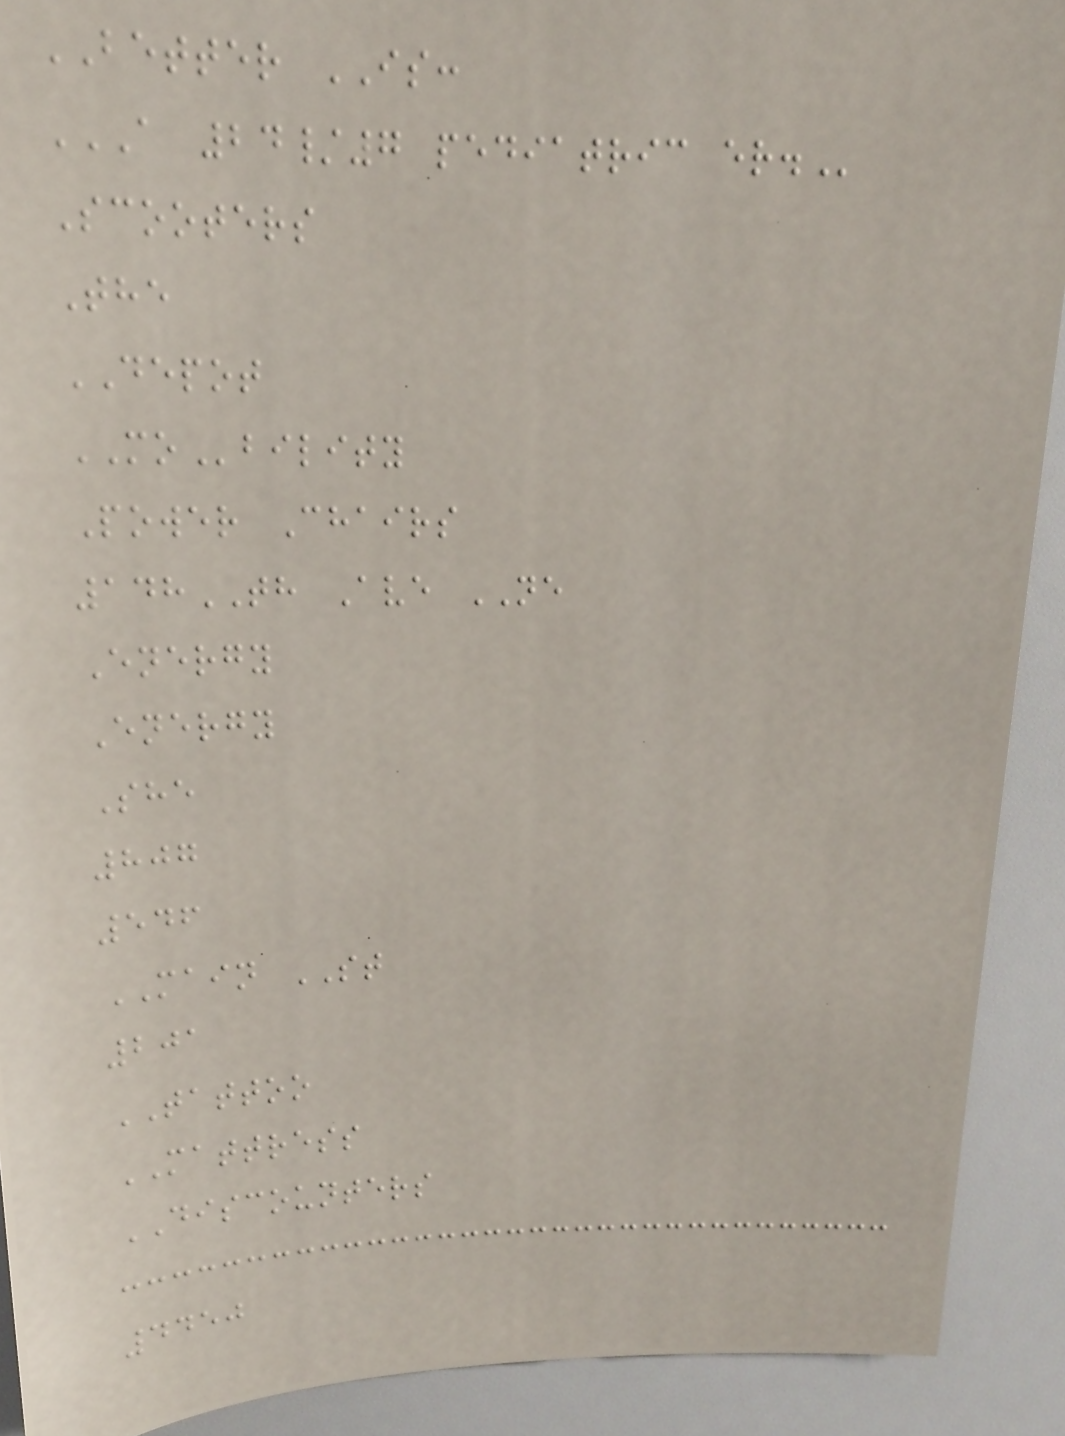BETTER IS:
A 24/7 PEDIATRIC ER.
Scooters
The
DEPOT
MObility
Power Chairs
148TH Ave NE
Energy
Energy
She
807
546
MAIN ST
201
TATTOO
MATTRESS
DISCOUNTERS
4450
